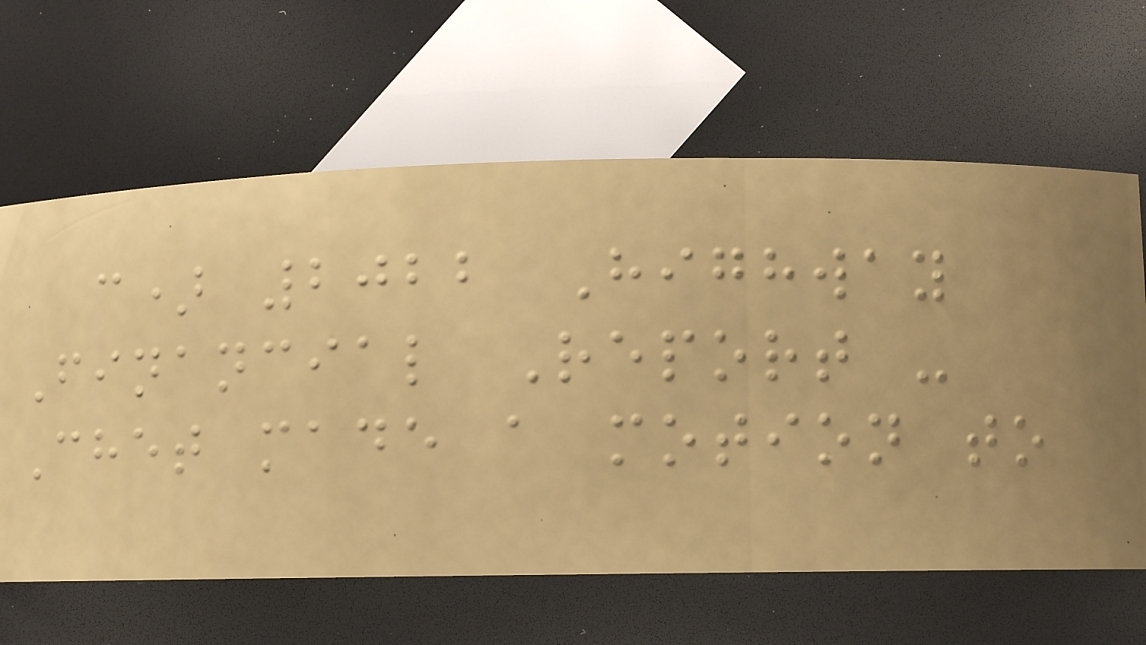c) 2022 Highway
Financial Report -
Chet made a motion to
